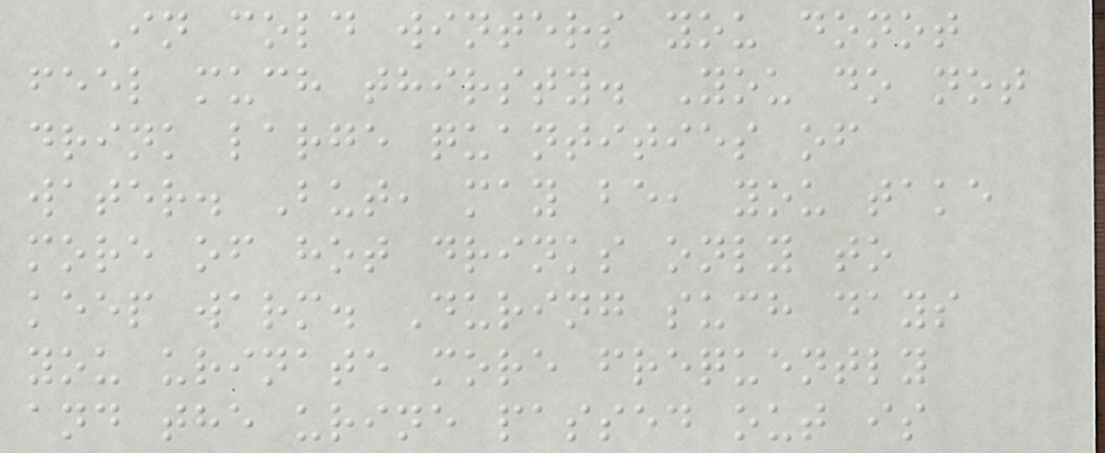In cold winters you donot
feel much thirsty. You do not
drink large quantities of
water. But, may be, you take
more of hot drinks only to
keep warm. During such days
you urinate more frequently
and the urine passed out is
